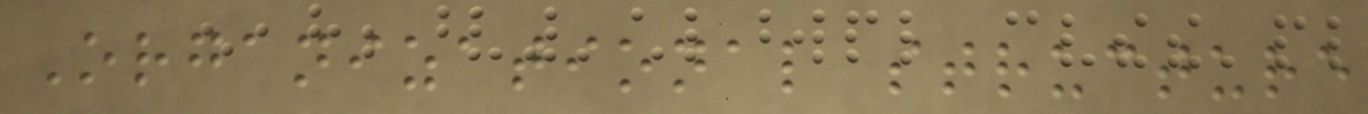Organizational structure
